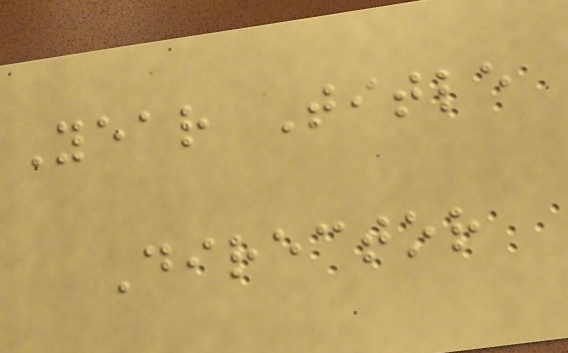Year Title
Director
